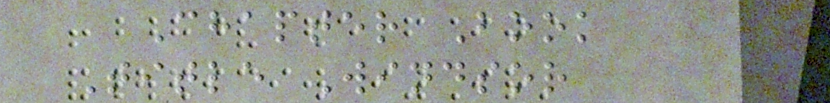Chapter Book
Title Windsor
